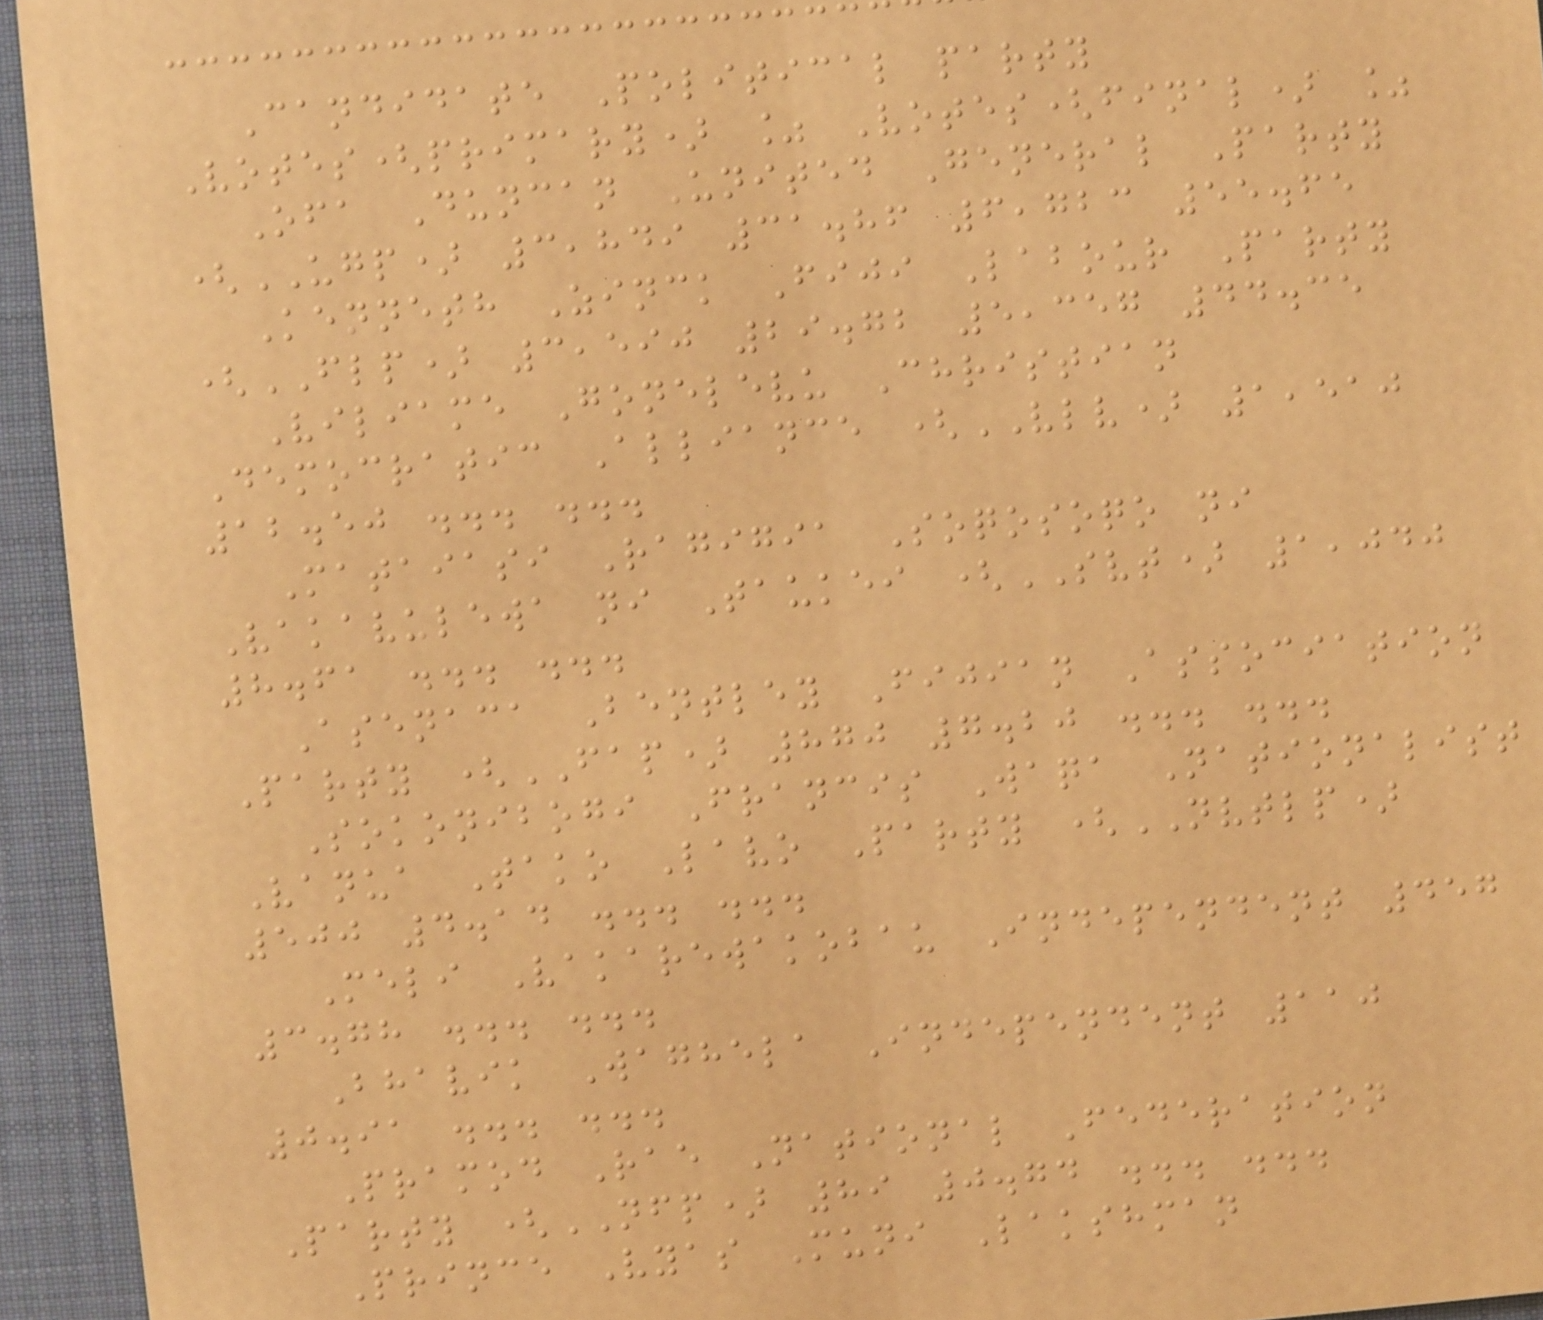Candidate Political party
Votes(primary) % Votes(final) %
Ofa Duncan United General Party
(UGP) 3,849 31.86 6,723 55.65
Kenneth Zinck Fiji Labour Party
(FLP) 3,590 29.72 5,357 44.35
Viliame Gonelevu Christian
Democratic Alliance (VLV) 1,510
12.50 ... ...
Mataiasi Ragigia Soqosoqo ni
Vakavulewa ni Taukei (SVT) 1,040
8.61 ... ...
Asenaca Bentley Fijian Association
Party (FAP) 870 7.20 ... ...
Sokonibogi Francis Waqa Nationalist
Vanua Tako Lavo Party (NVTLP)
500 4.14 ... ...
Meli Vakarewakobau Independent 457
3.78 ... ...
Bhavik Waghela Independent 110
0.91 ... ...
Pramod Rae National Federation
Party (NFP) 89 0.74 ... ...
Prince Vyas Muni Lakshman
